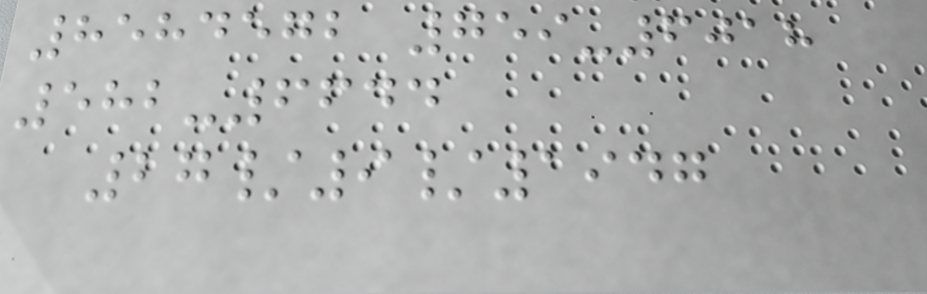8584572 759-6018
582-6644
27/9/1947
